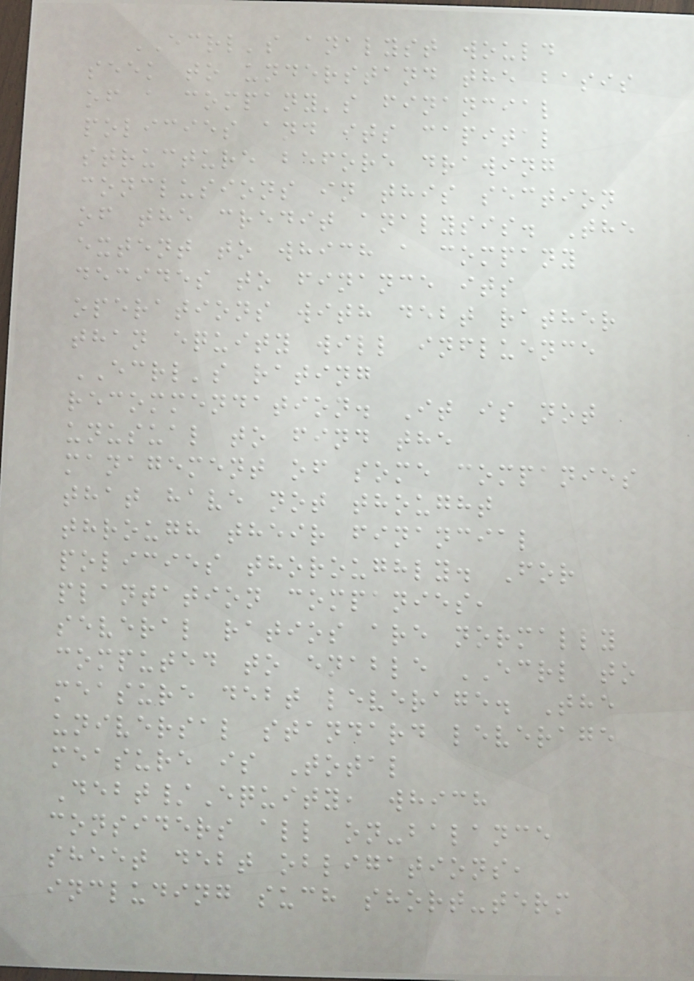ECRL's analyst would
seek to understand the basis
of a company's financial
policies and its capital
structure before drawing
conclusions in this section
of the credit analysis. The
extent to which a company
decides to finance its
operations with debt rather
than equity will influence
ECRL's rating
recommendation. It is not
unusual to find the
management of some companies
that have not thought
through their financial
policies thoroughly. For
plantation companies,
several ratios are normally
computed to enable ECRL to
measure debt leverage. The
universal standard leverage
measure is Total
Debt/Equity, which
considers all on-balance
sheet debt obligations,
including such short-term
